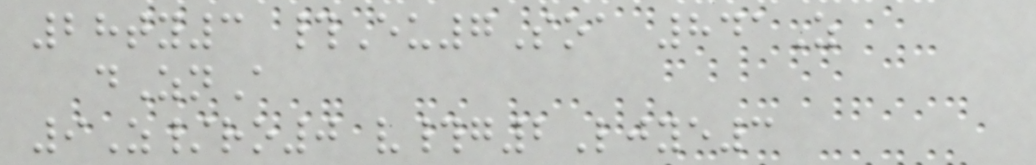28ty3 #Eu7Soa 841Z
dZnA
9Z/ro0 v#g2Ljye3
